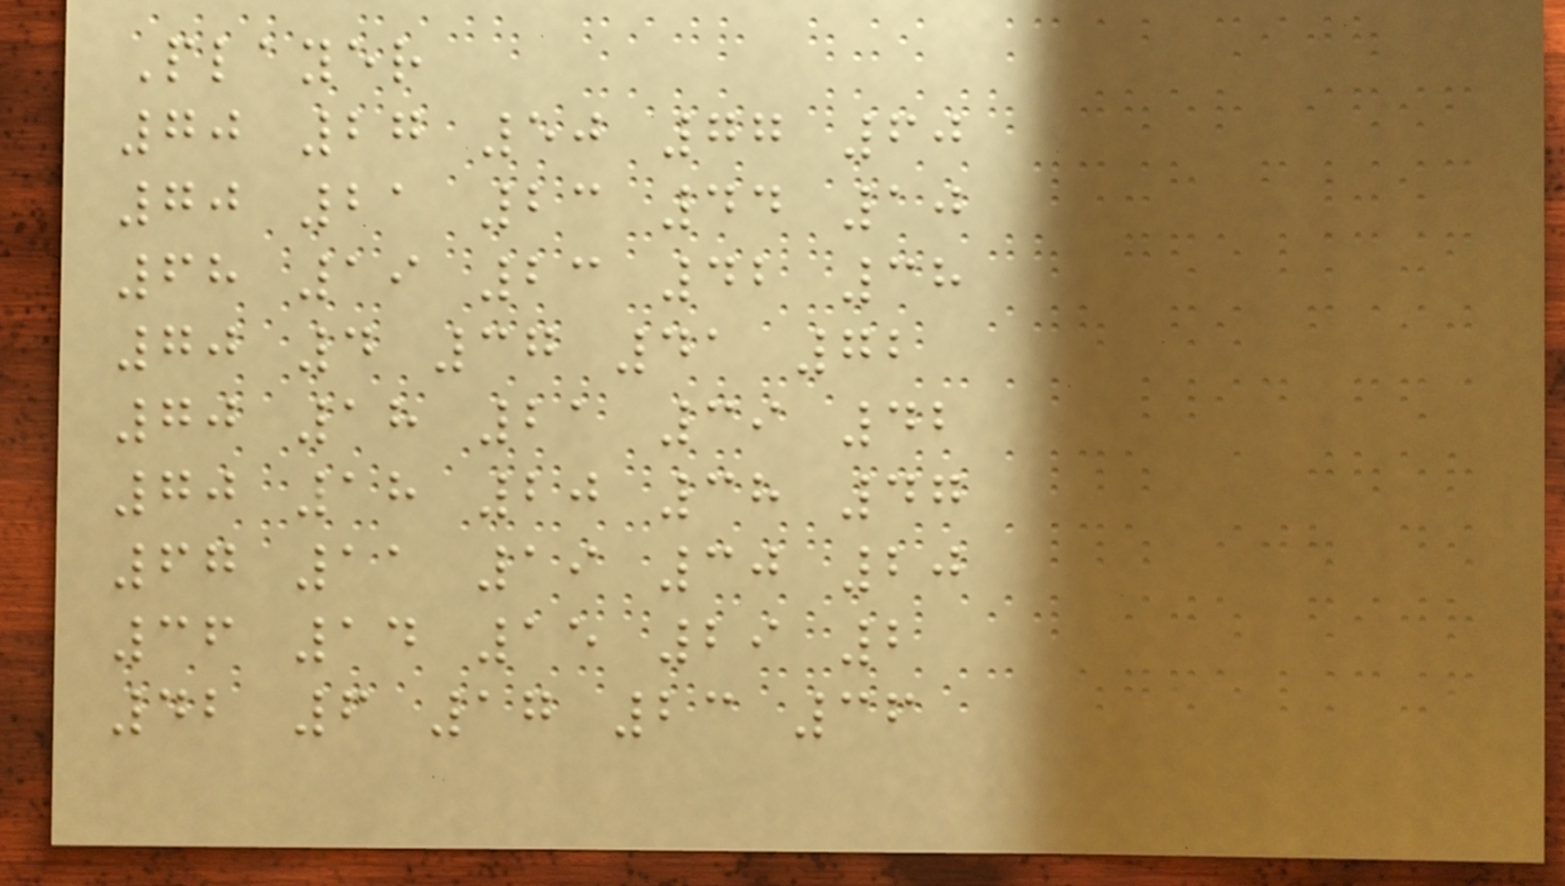Player
70 27 50 77 60
70 21 23 44 10
68 19 23 42 38
70 4 37 41 72
70 18 21 39 42
70 18 20 38 47
67 11 19 30 20
36 14 15 29 2
42 6 17 23 36
